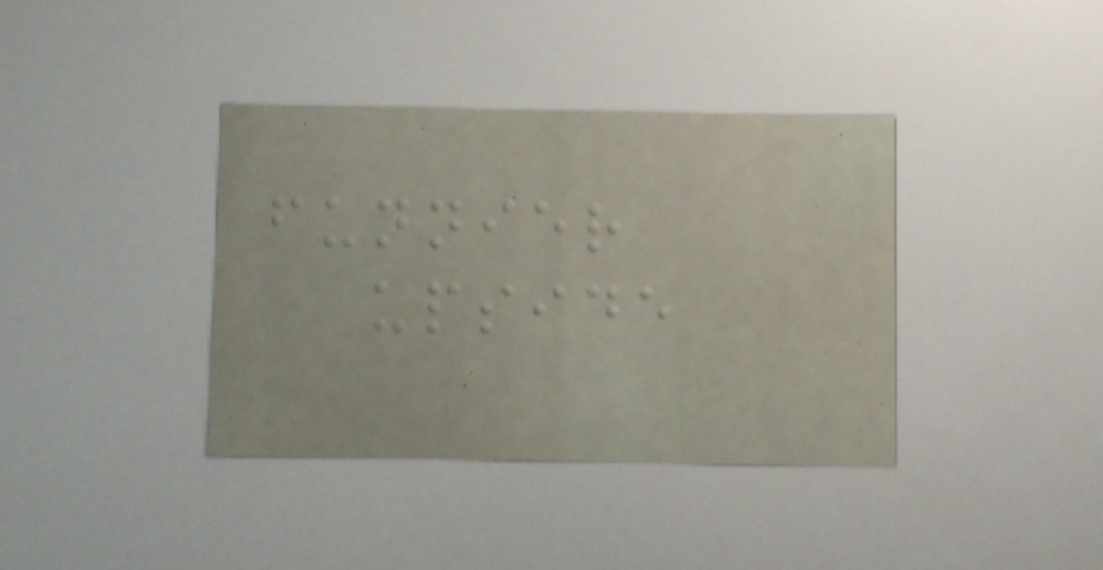funnier
upside
